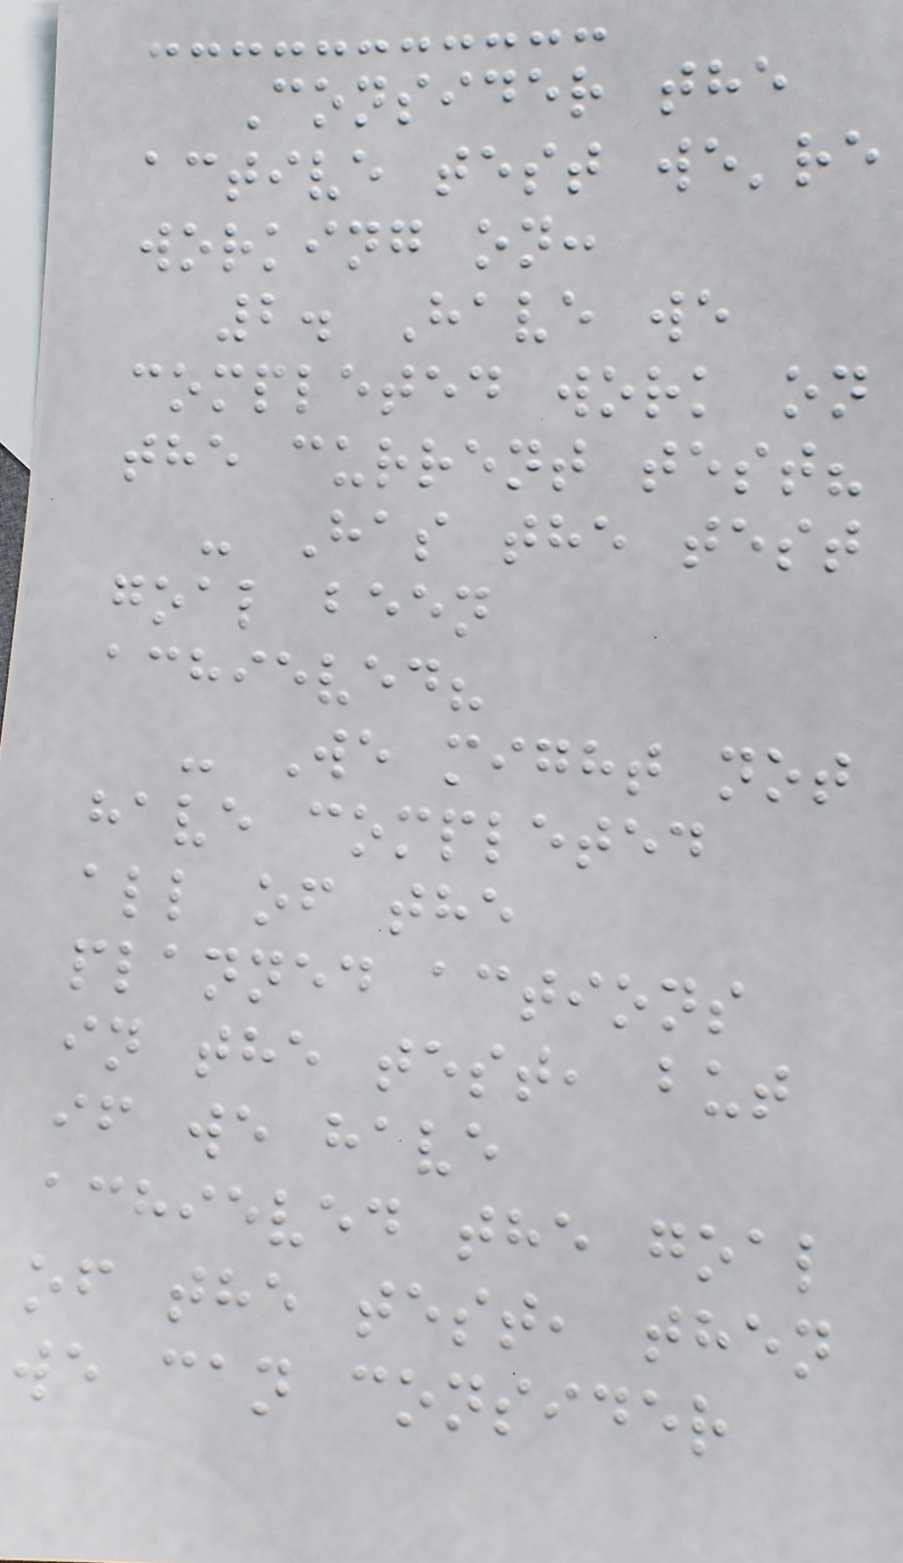Consider the
active test we're
working on:
2. Have we
completed work on
the current test?
- Has the test
goal been
achieved?
- We might not
have completed
all of the
planned actions
in the test, but
if we have
achieved the goal
of the test, then
we can consider
